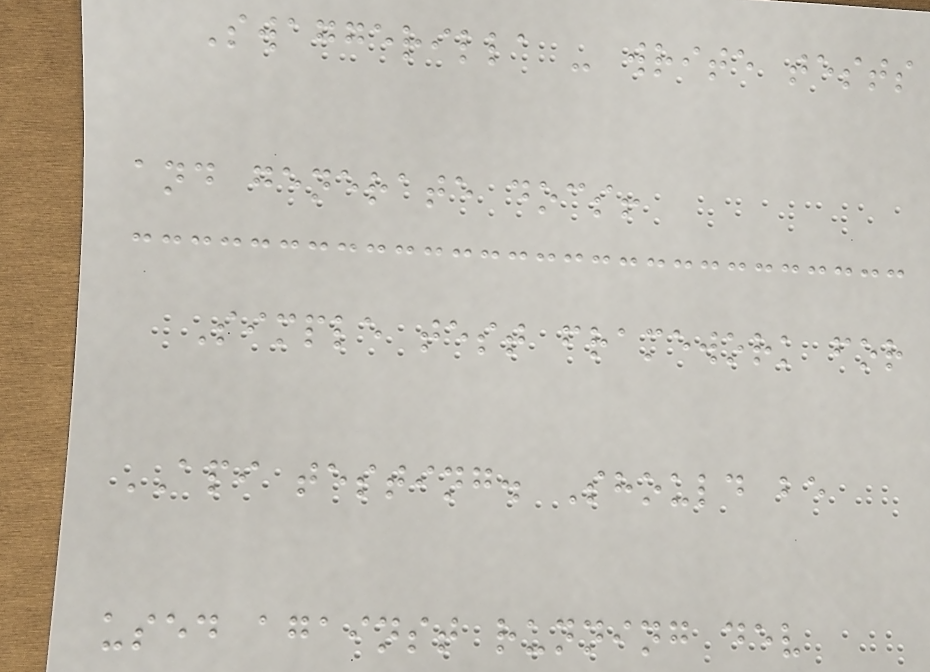Swaggerilla - write tests
and generate docs!
Simple test framework for
API testing. Should be
used against running dev
